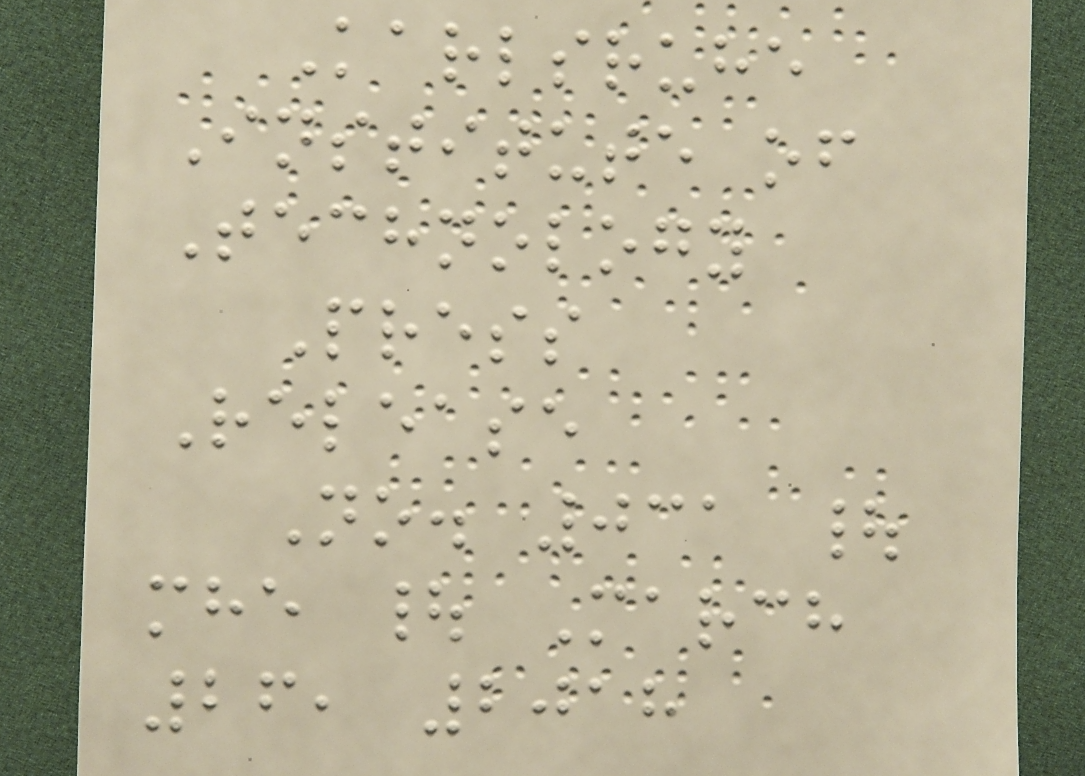Karlsruhe
Institute of
Technology
Press
Release
No. 031 |
mhe | March
26, 2018
